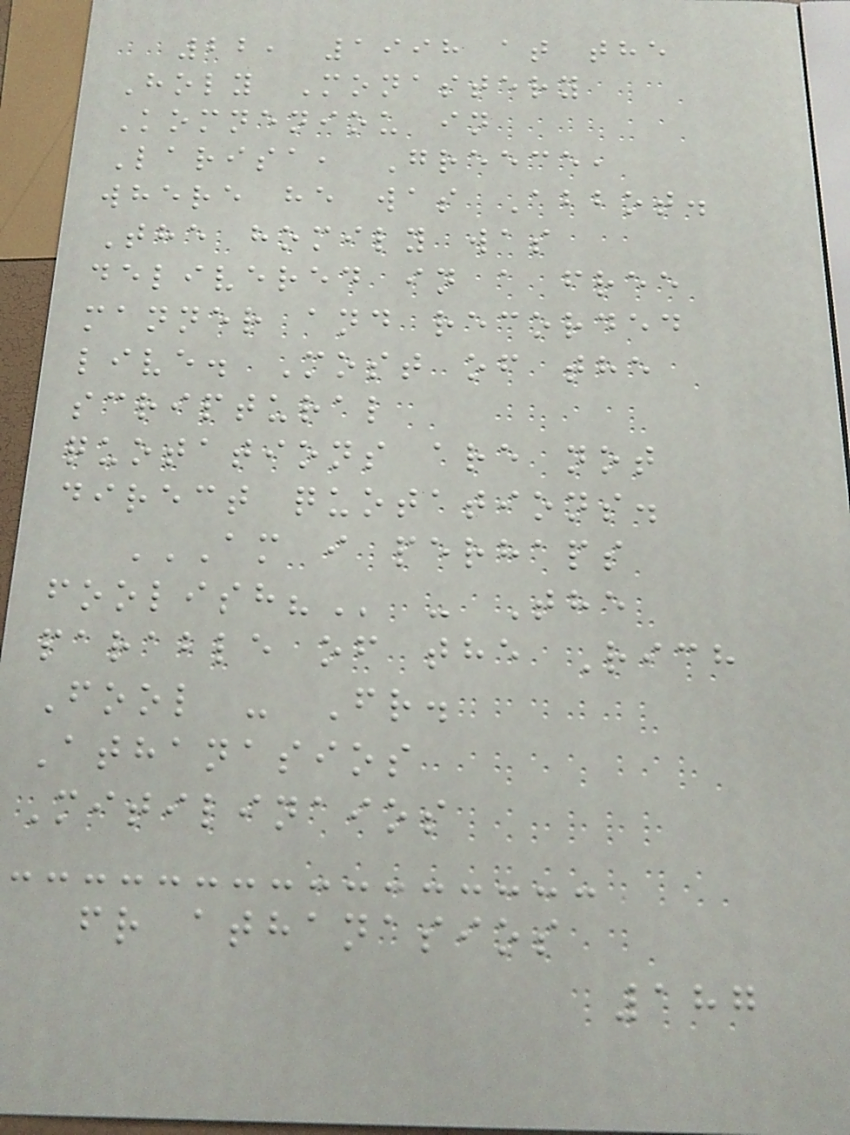22, 1998 at the
Holy Monastery
Komneniou in
Larisa, Greece,
where he was Abbot.
The homily was
delivered in a free
manner and recorded
live. Most of the
scriptural
quotations are not
direct quotations.
AM I PERHAPS
FOOLISH? - The
parable of the Rich
Fool - Fr.
Athanasios
Mitilinaios
fr athanasios
187
